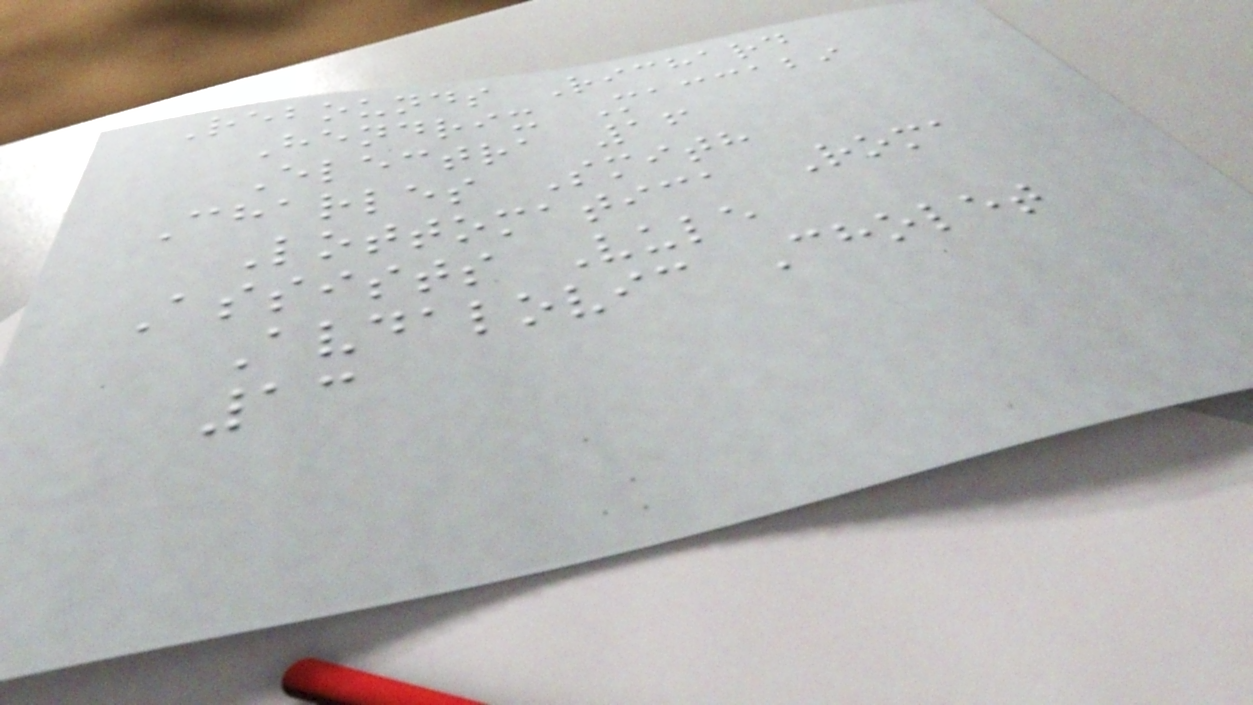Rebounds Richard
Hendrix Maccabi
Electra 16
Charles Smith
Lottomatica Roma
Assists Vule
Avdalovic Cholet
13
